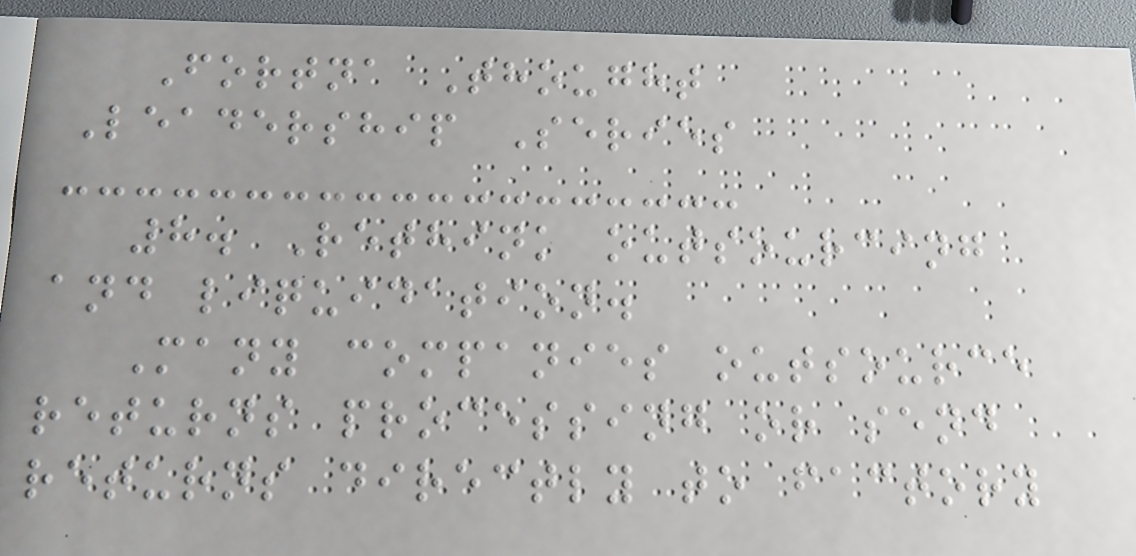Fortna Thought
Leadership Series
8. Rethink outsourcing
and liquidation.
Many companies outsource
returns processing or send
returns directly to factory
